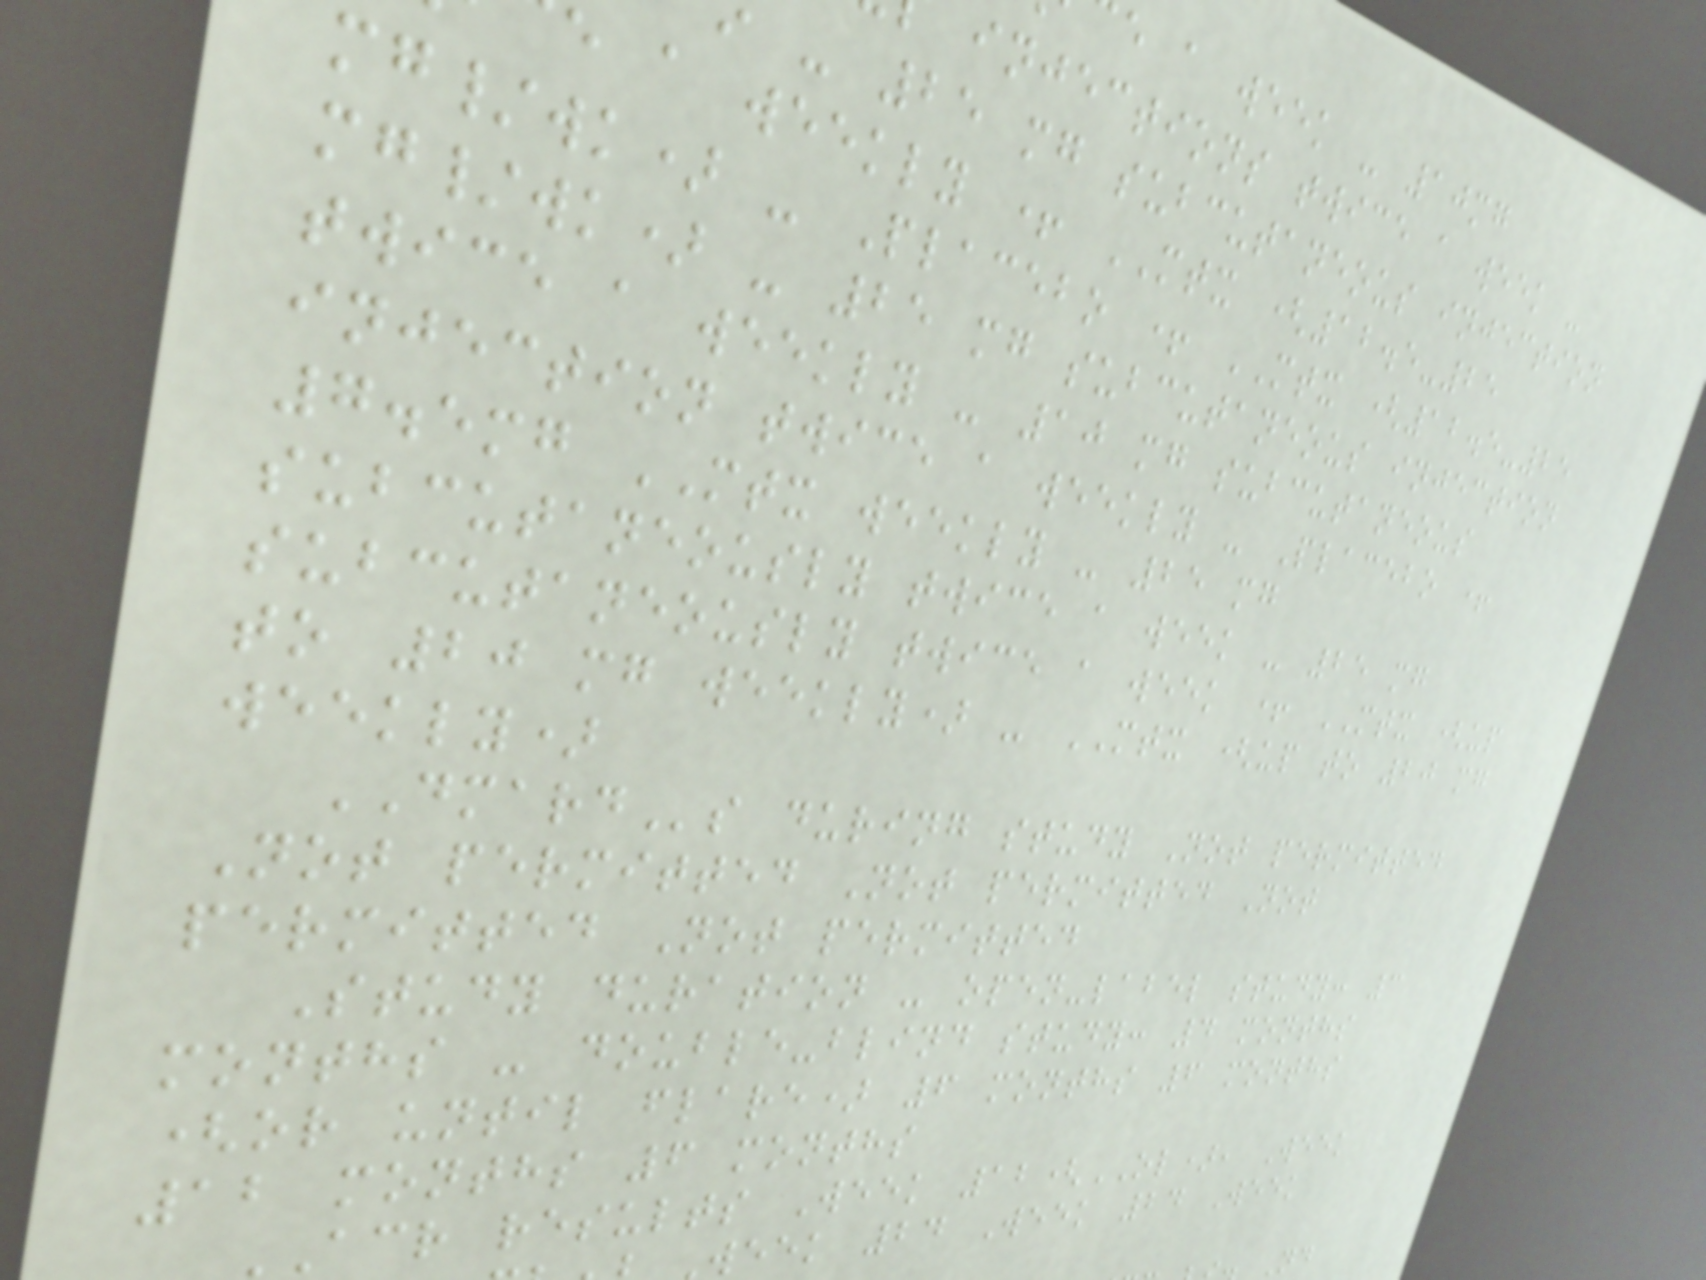e a week - 10mg
injections twice a week -
- 25 mg subcutaneous injection
e a weekly + MTX (12.5-25
mg/wk) - Placebo + MTX (12.5-25
mg/wk) - 25 mg subcutaneous injection
twice a weekly - 10 mg subcutaneous
injection twice a weekly - Placebo +
7.5mg MTX weekly - 25 mg
subcutaneously twice a week - 25 mg
subcutaneously twice a week + MTX (up
to 20 mg weekly) - MTX (up to 20 mg
weekly)
DMARDs during study Not permitted
Not permitted Not permitted Not
permitted Not permitted
Study duration - open-label study: 3
months - double-blind study: 4 months
(or until flare) 6 months 6 months
12 months 6 months
acr results Week 12(OL), Week
week 24 Week 24 Week
